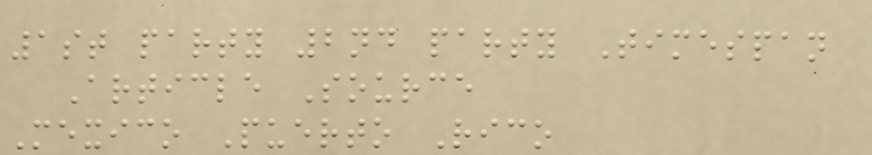1st party 2nd party Timespan
Article Source
Mexico Puerto Rico
